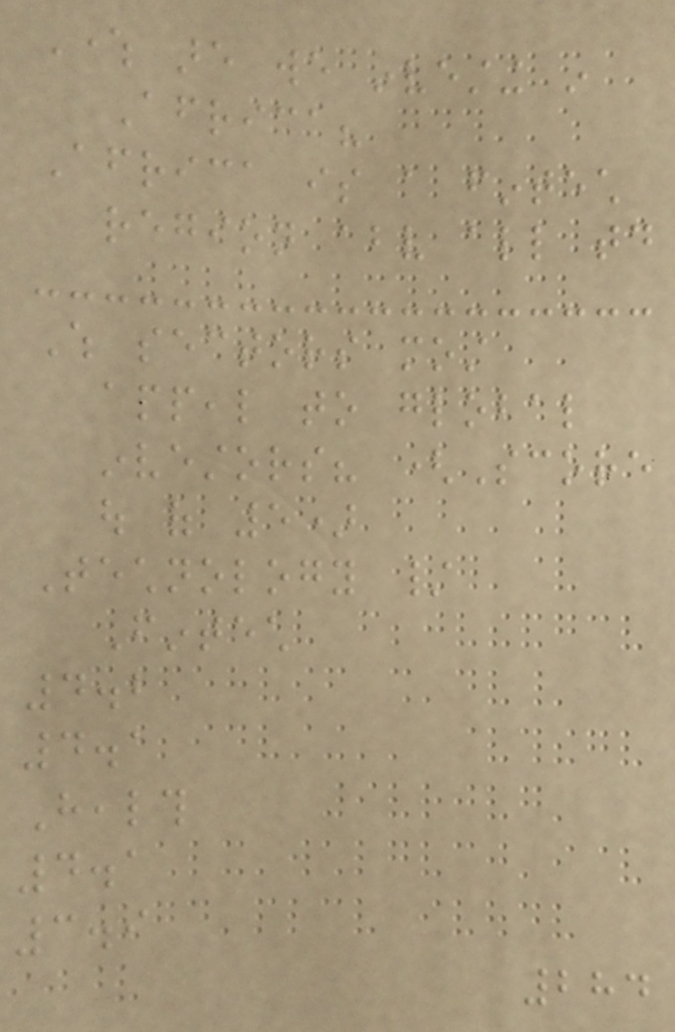Where are we investing in
Africa?
Africa is a fintech
region above all today
Which sectors most
appeal to global
investors? (Score
out of 5)
Technology /
Fintech
4.2
4.1
Health
4.1
3.9
284
